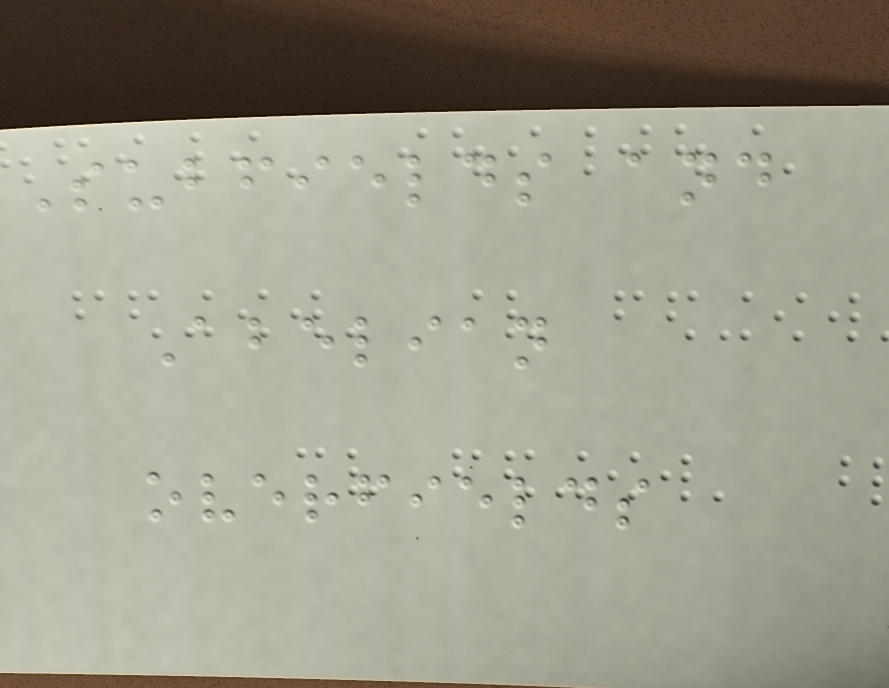Subfields and
Abelian
overfields
